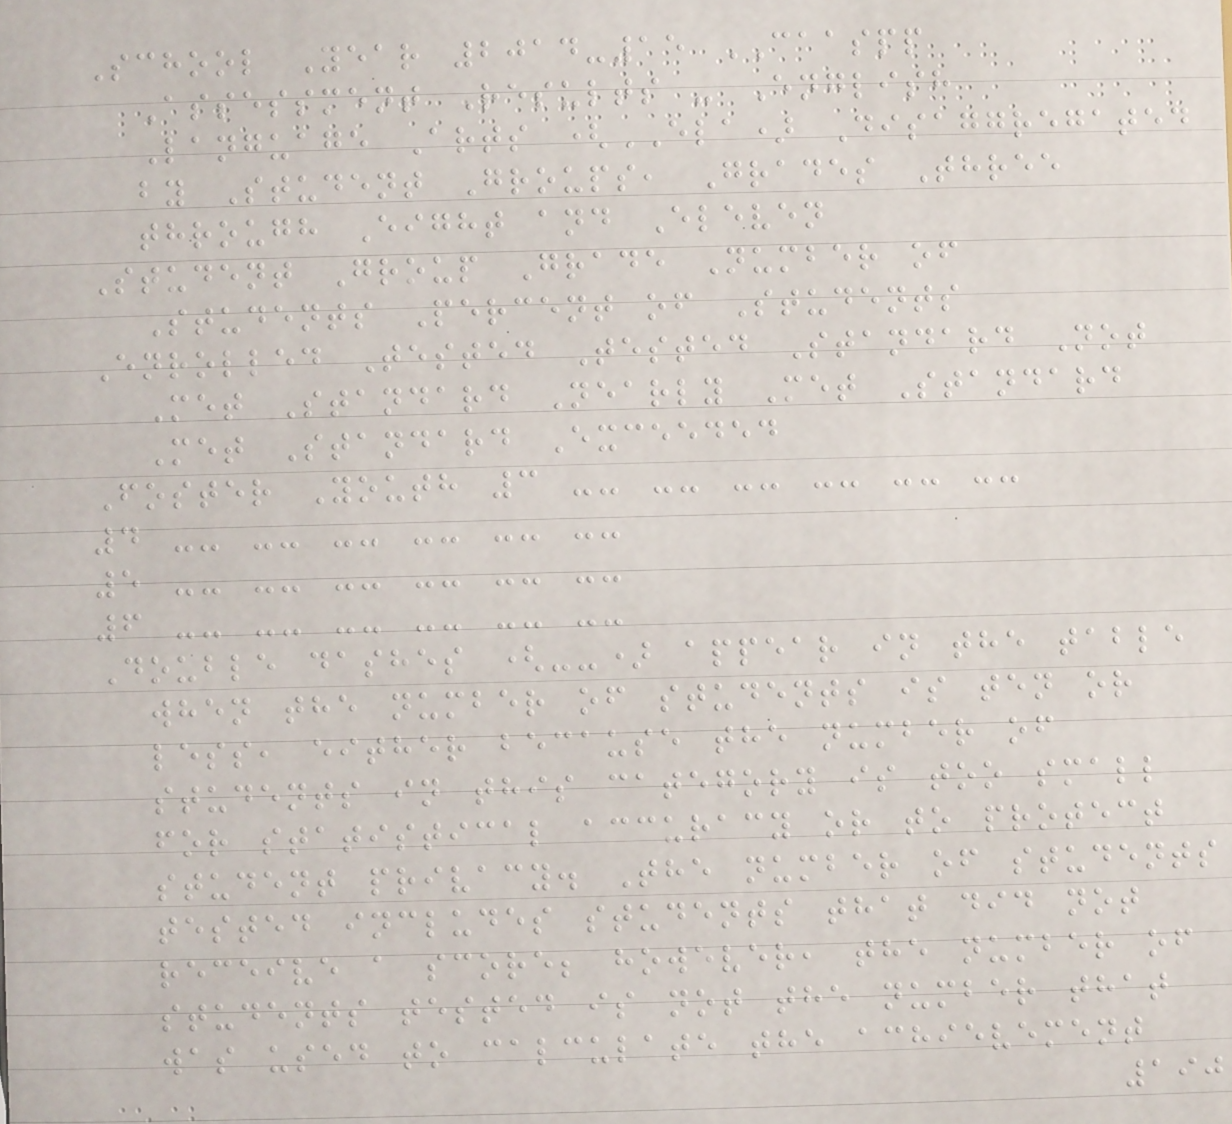School Year 2014-15 CAASPP
Assessment Results - English
Language Arts (ELA) Disaggregated
by Student Groups, Grades Three
through Eight and Eleven
Student Group Grade Number of
Students Percent of Students
Enrolled Tested Tested Standard Not
Met Standard Nearly Met Standard
Met Standard Exceeded
Foster Youth 3 -- -- -- -- -- --
4 -- -- -- -- -- --
5 -- -- -- -- -- --
6 -- -- -- -- -- --
Double dashes (--) appear in the table
when the number of students is ten or
less, either because the number of
students in this category is too small
for statistical accuracy or to protect
student privacy. The number of students
tested includes students that did not
receive a score; however, the number of
students tested is not the number that
was used to calculate the achievement
190
